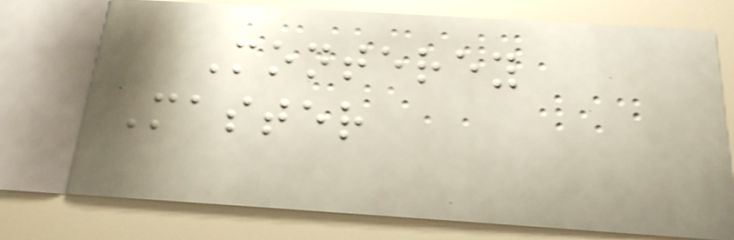Monterey
Master
